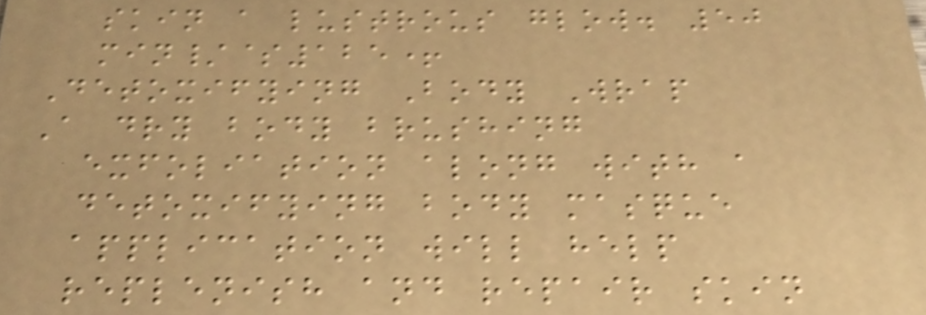skin a lustrous glow. 50
min/$125+
Detoxifying Body Wrap
A dry body brushing
exfoliation along with a
detoxifying body masque
application will help
replenish and repair skin
